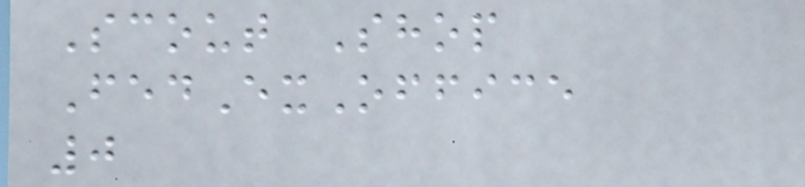Scout Shop
FedExOffice
0
